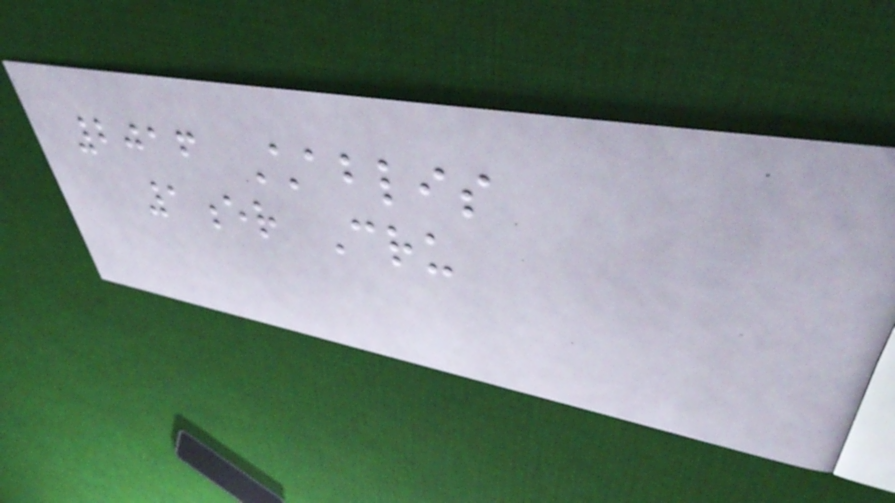2016 Chablis
1er Cru
